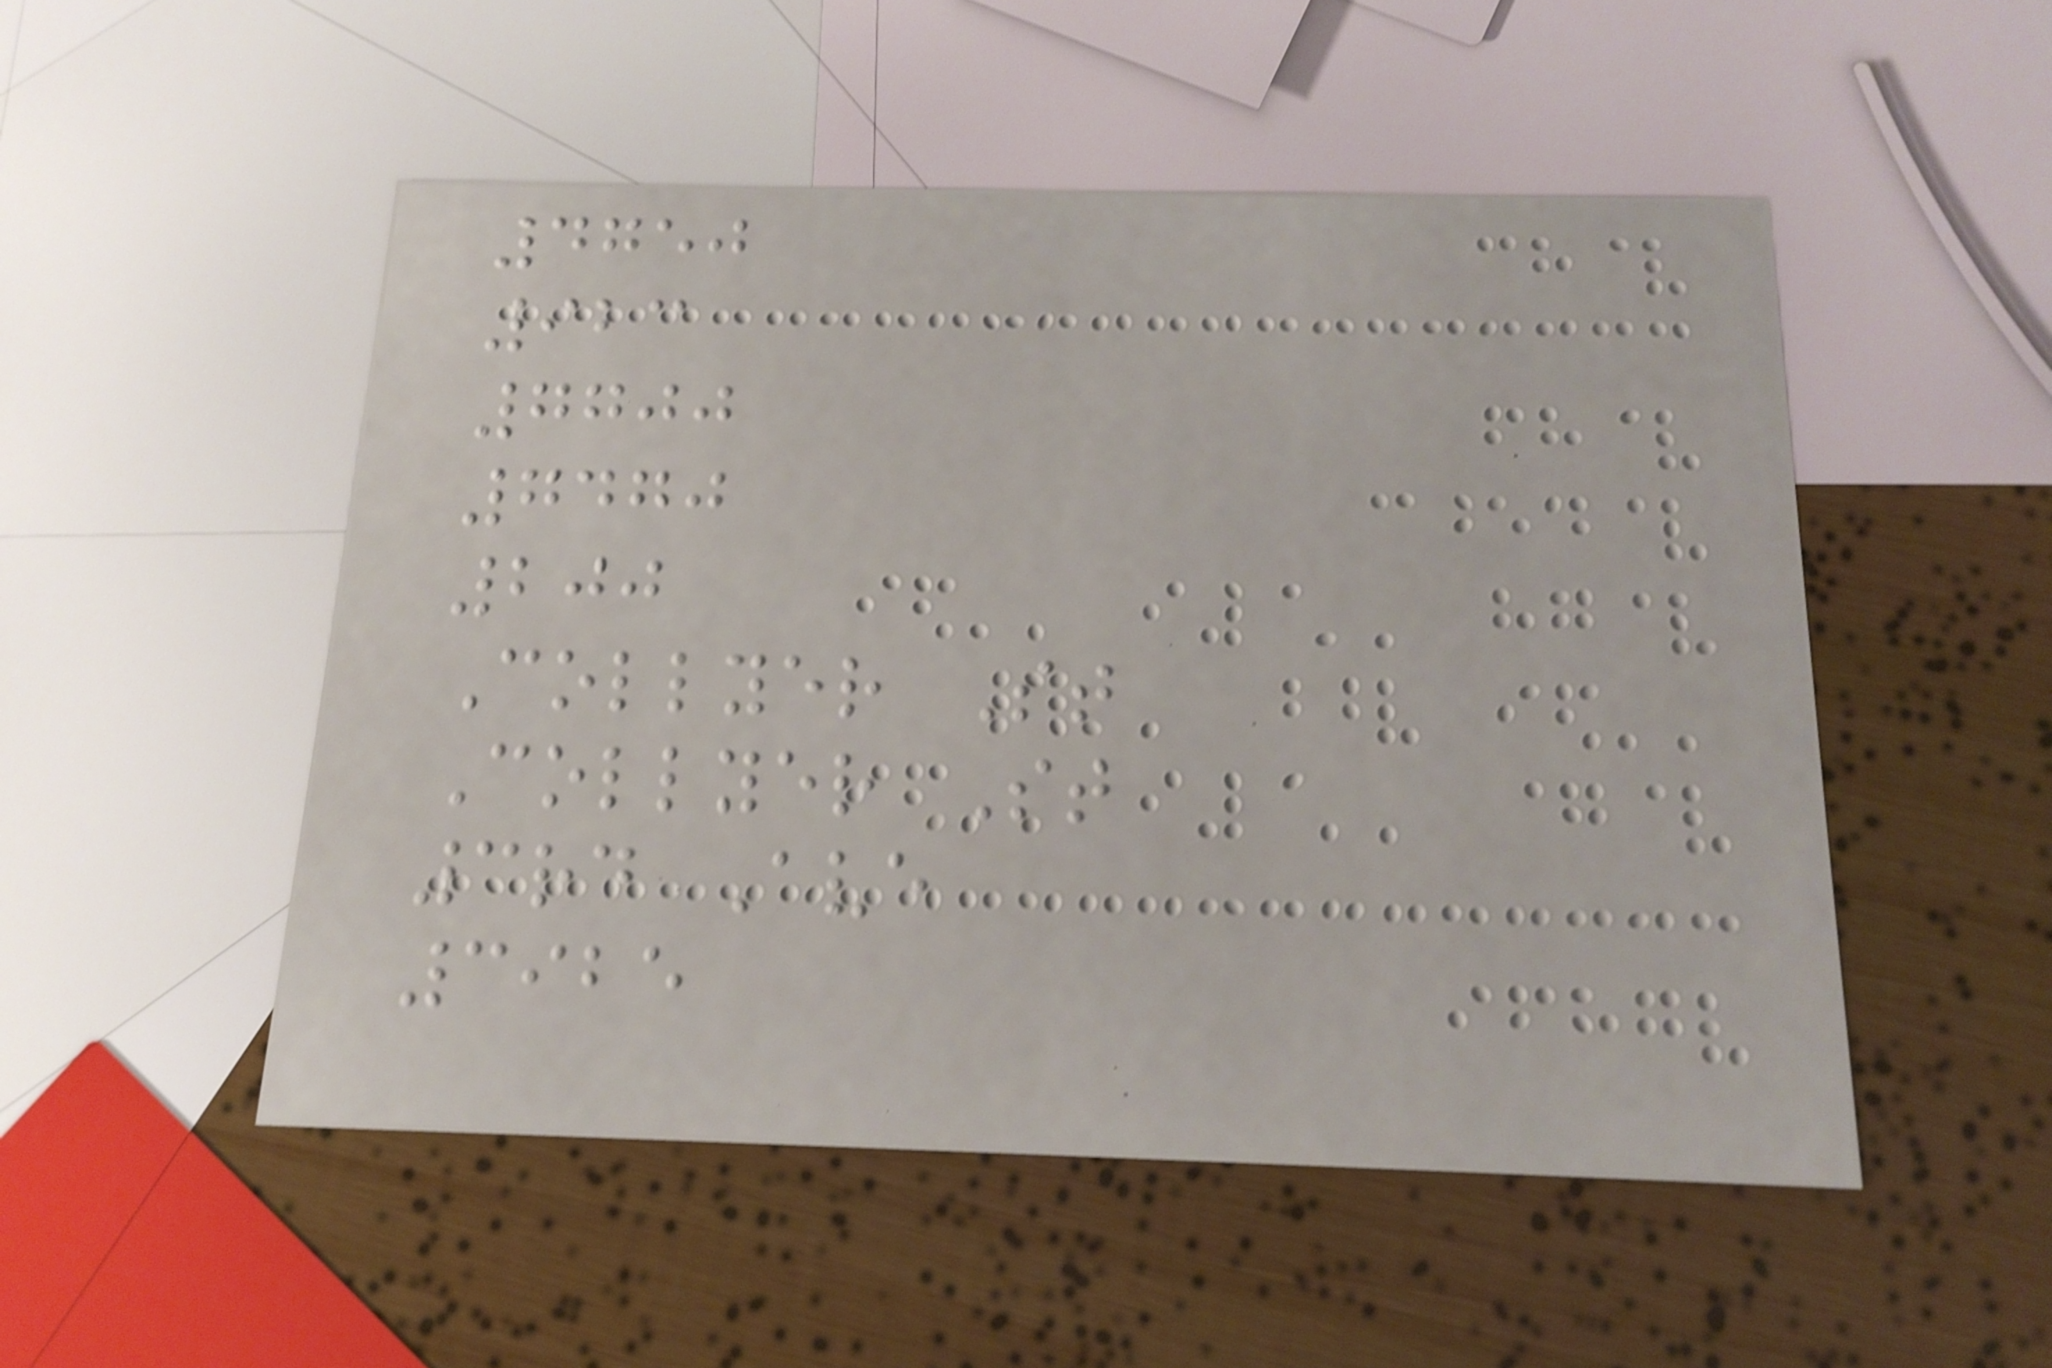4750
923
7700
7470
200
Collyer St
Collyer St
3rd Ave
3925
